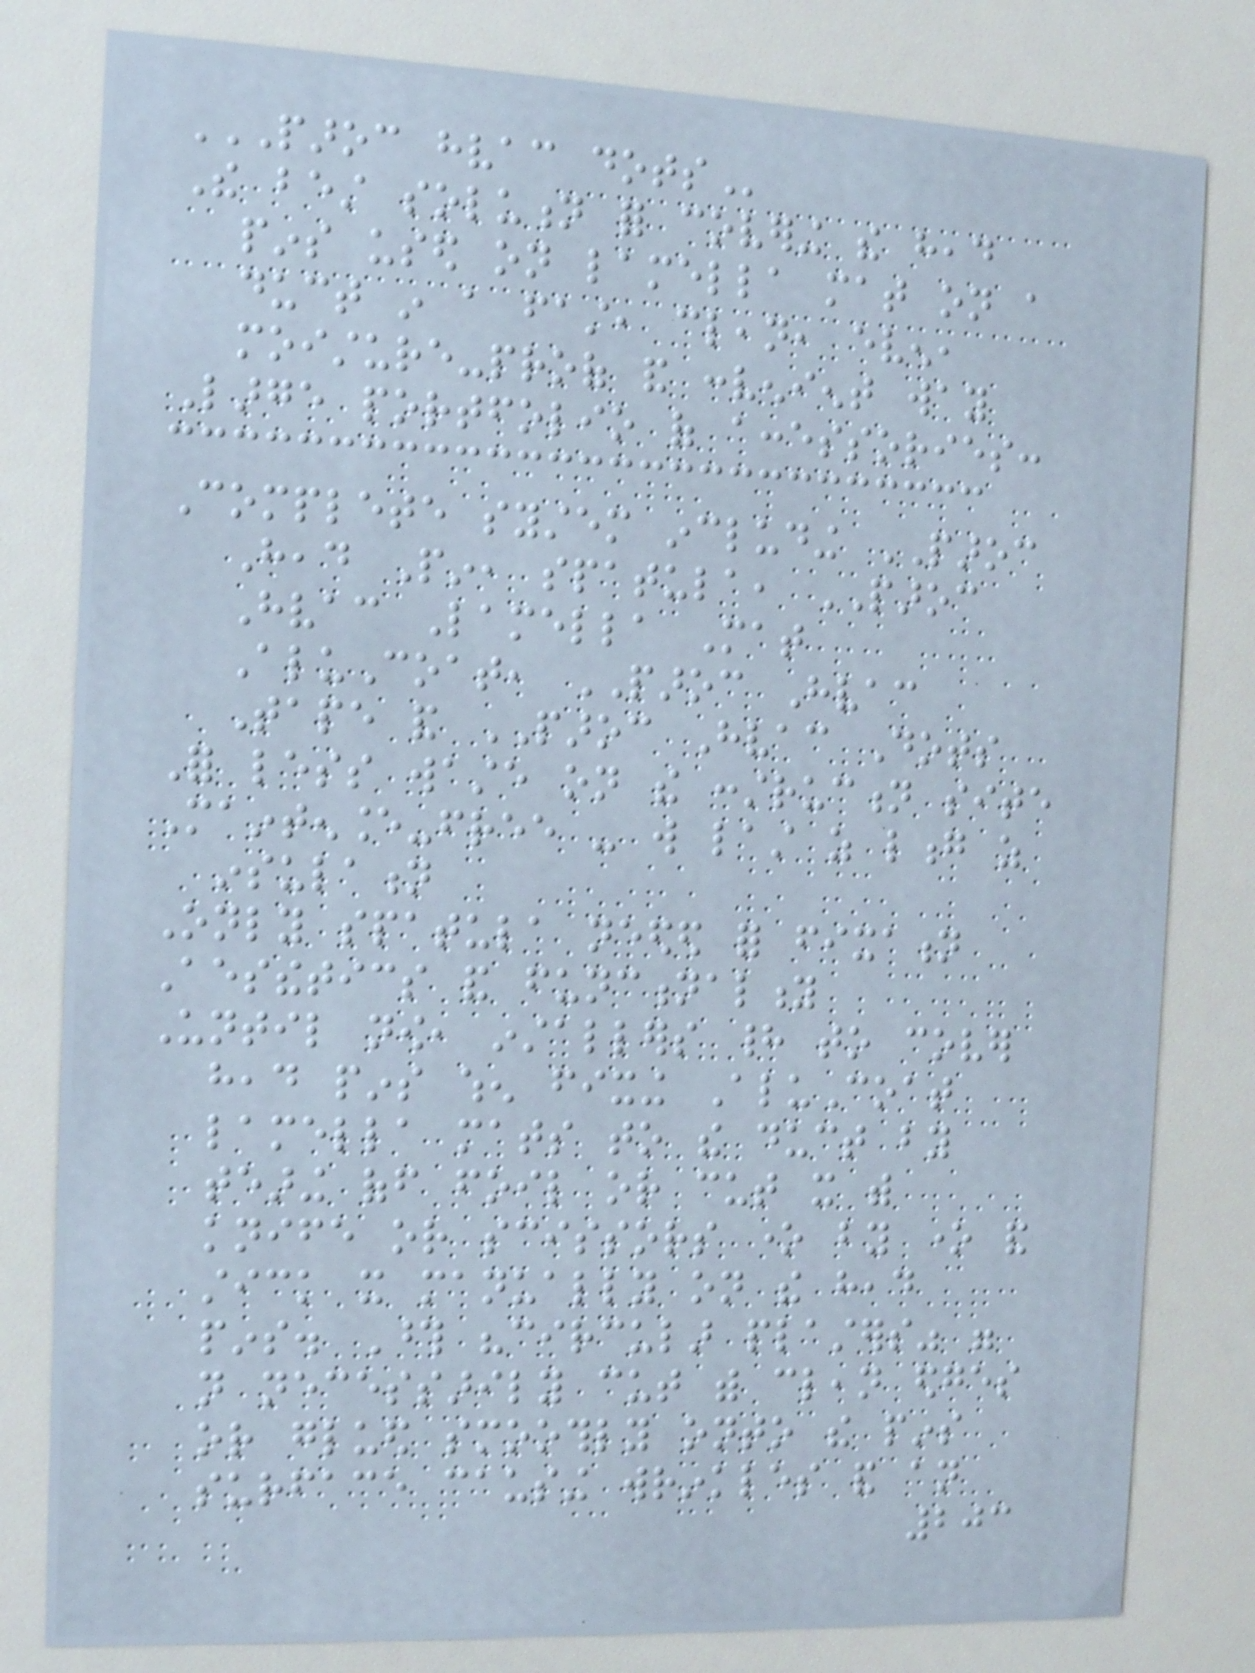PAROC HVAC DOTS
The best solution for covering the head
pins used on lamella mat on a
duct in a fast, clean, even,
moisture-proof and convenient way
Large portfolio of accessories:
Complete system including PAROC
Head Pin, spatula, PAROC
Hvac Lamella Mat
AluCoat, PAROC Hvac
Tape and PAROC Hvac Dots
For less waste on the construction site
Maintenance-free - will last as long as
insulation
Only spatula needed for fixation
Aesthetics and functionality
Until now, installers had to cover
head pins when fixing AluCoat
lamella mats to the duct by
tearing off foil or cut it with
knife or scissors one by one and
stick it manually on the head
pins. Those "circular plasters" were
not necessarily cut with clean edges
or glued smoothly onto the pins
surface causing wrinkles and an
203
